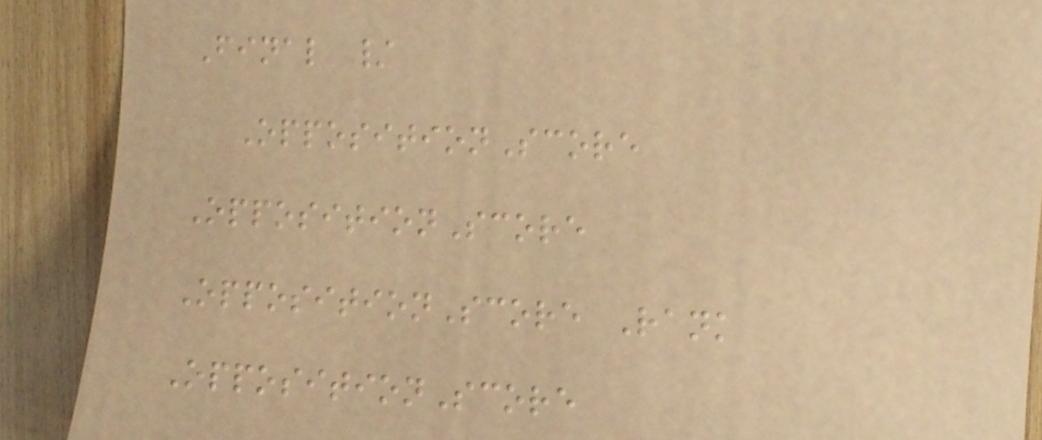Final /
OppositionScore
OppositionScore
OppositionScore Rank
OppositionScore
